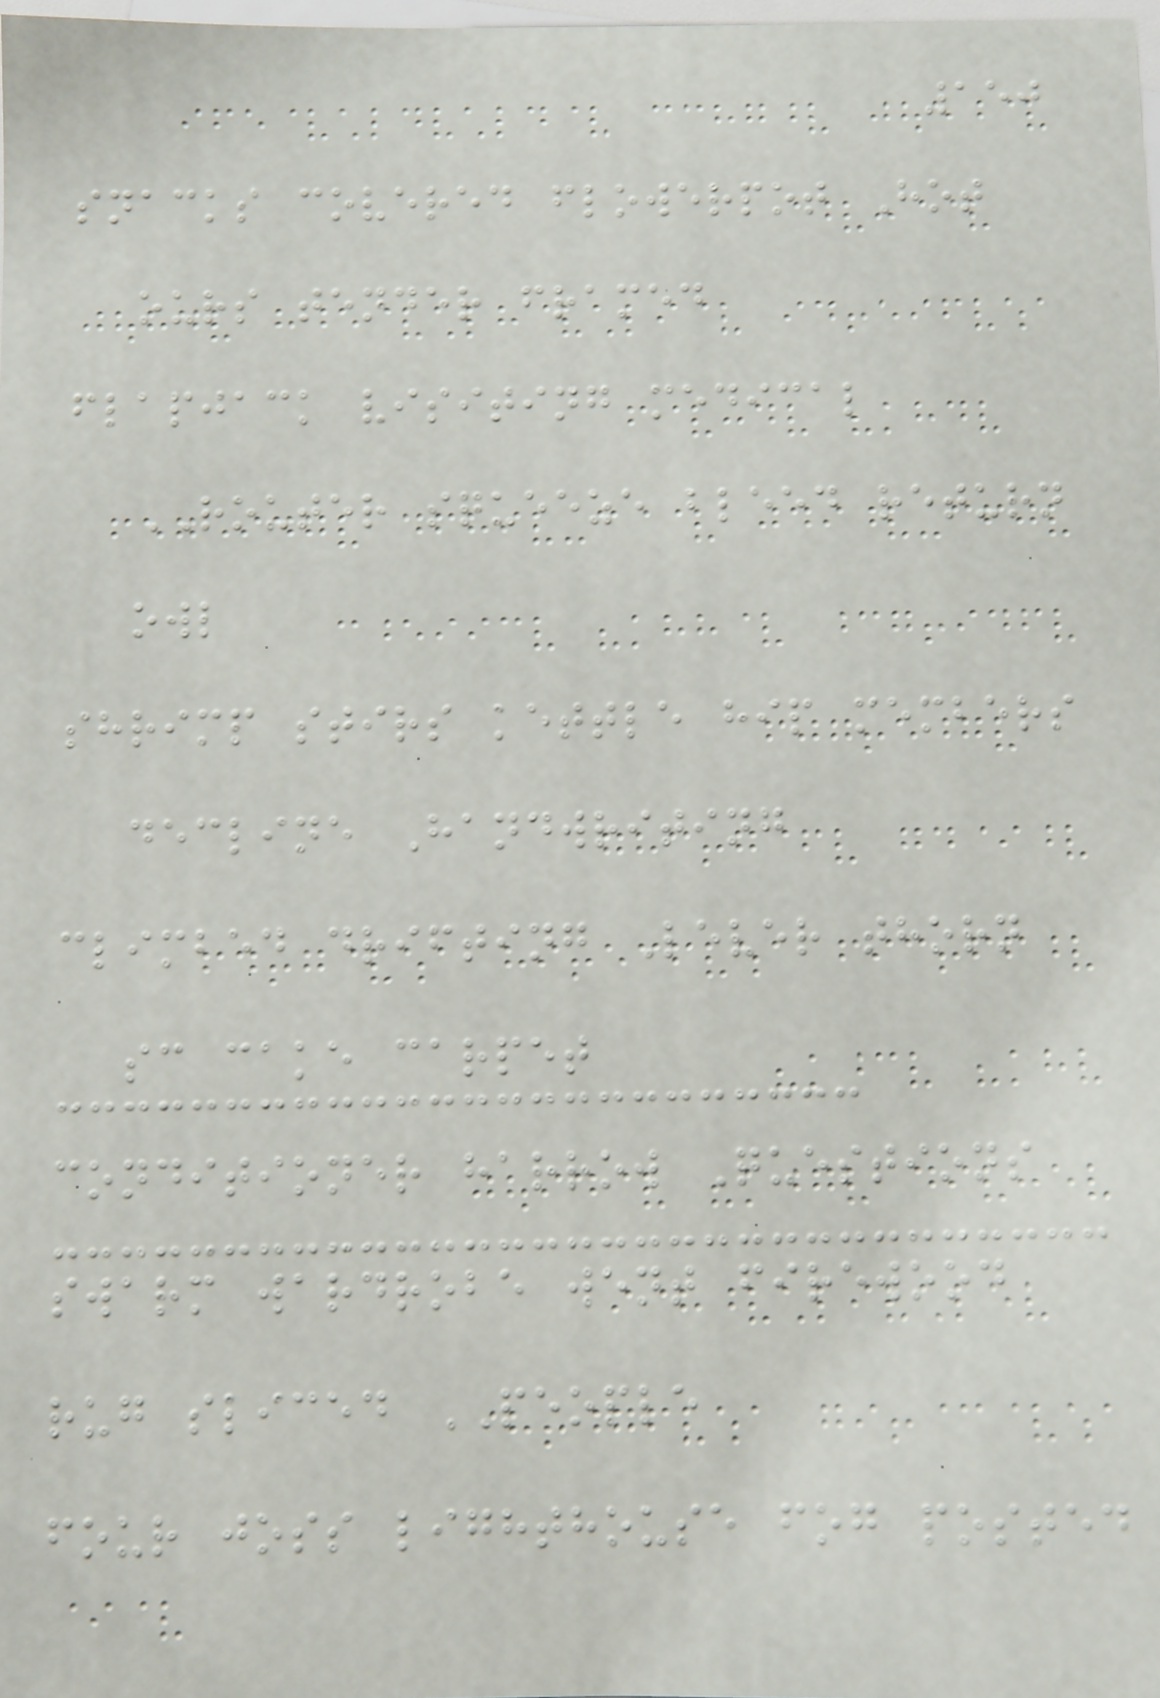150
snacks covered flowerpot Hot
ours tender framed
flapjack visiting medical
ROUTER squeeze bleed return
owl
shrimp stirs kettle hip members
decline Handwriting
climbed drifting Lever thorn
sc cake carpet
conditioner harrow Questions
swarm wardrobe went firewood
rug sliced PEOPLE
four joss lighthouse fog posted
